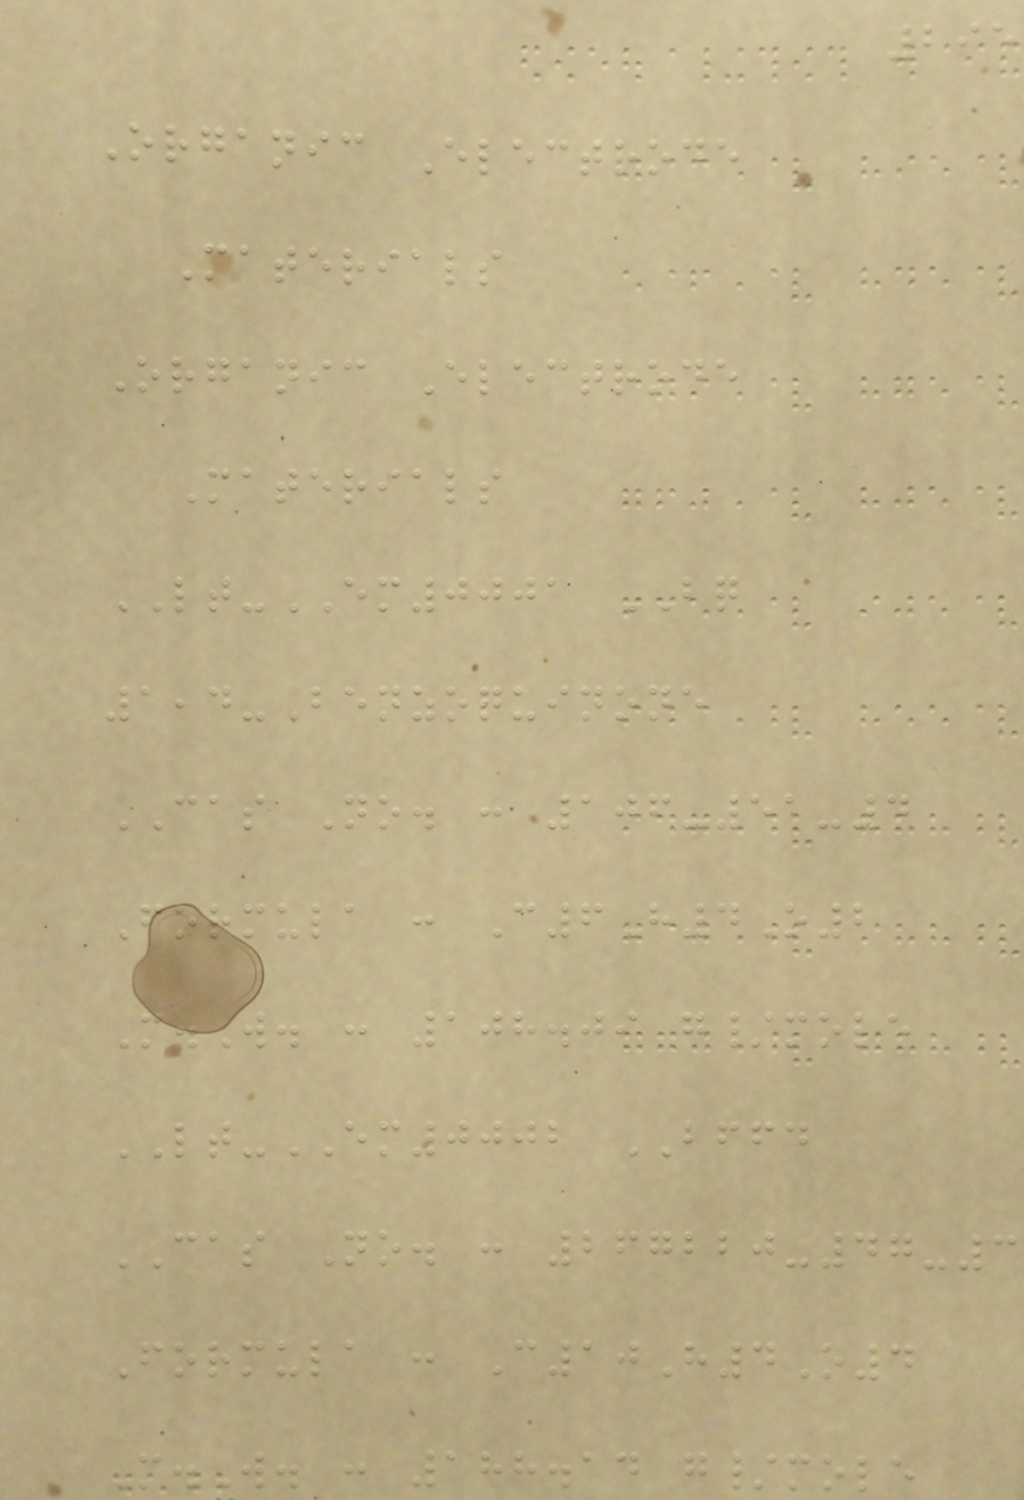295
Organic Electrode
Materials
Organic Electrode
Materials
LT-EM0001 BQ
1,4-Benzoquinone
CAS No. : 106-51-4
Formula : C6H4O2
M.W. : 108.09 g/mole
LT-EM0002 BFFD
CAS No. : 267220-47-3
Formula : C10H4O4
M.W. : 188.14 g/mole
